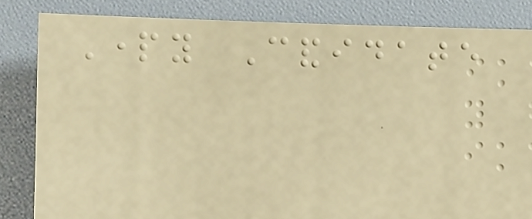Party Candidate
